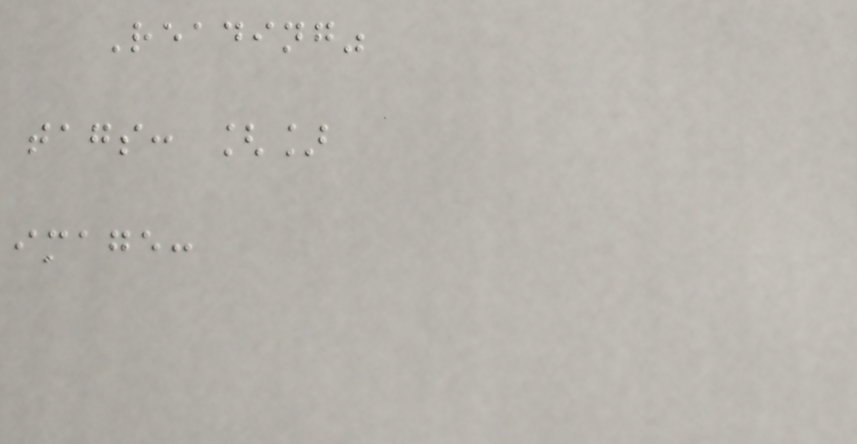Reading"
tags: []
image:
